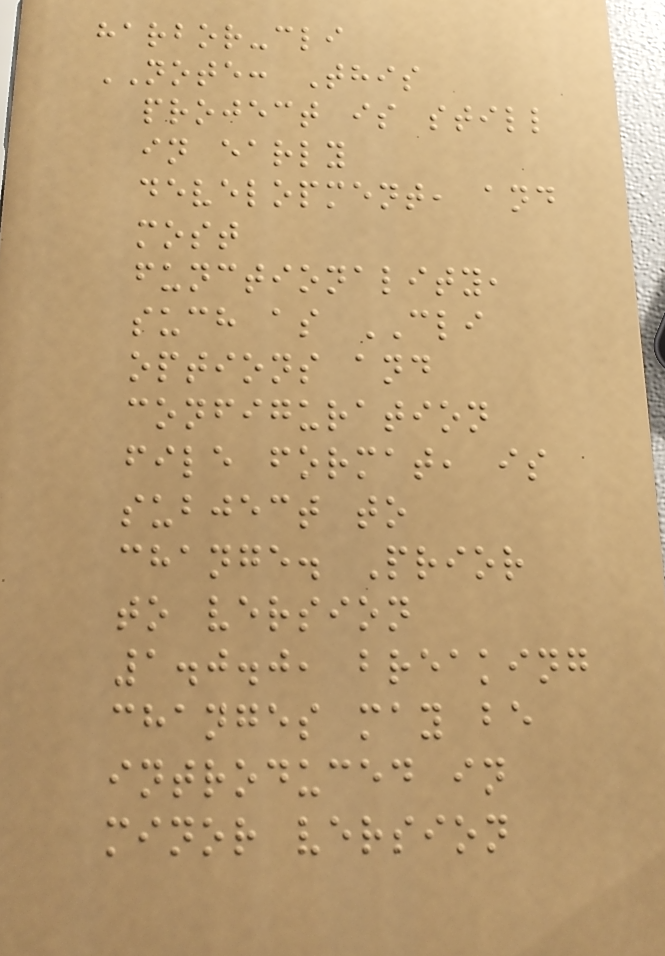harbor-cli
NOTE: This
project is still
in early
development, and
most
functionality,
such as CLI
options and
configuration
file format, is
subject to
change. Prior
to version
1.0.0, breaking
changes may be
introduced in
minor version
